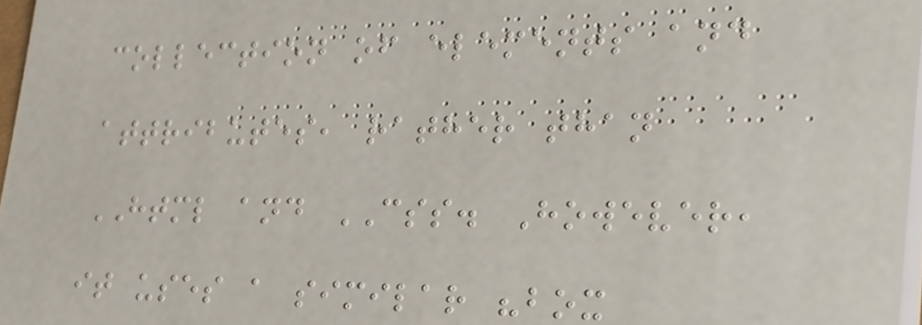collection of elements and
attributes, rather than
HTML and CSS. However,
it uses a similar "box
